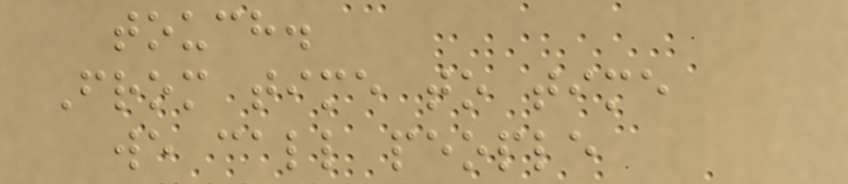touch.
From time to time
we call people
